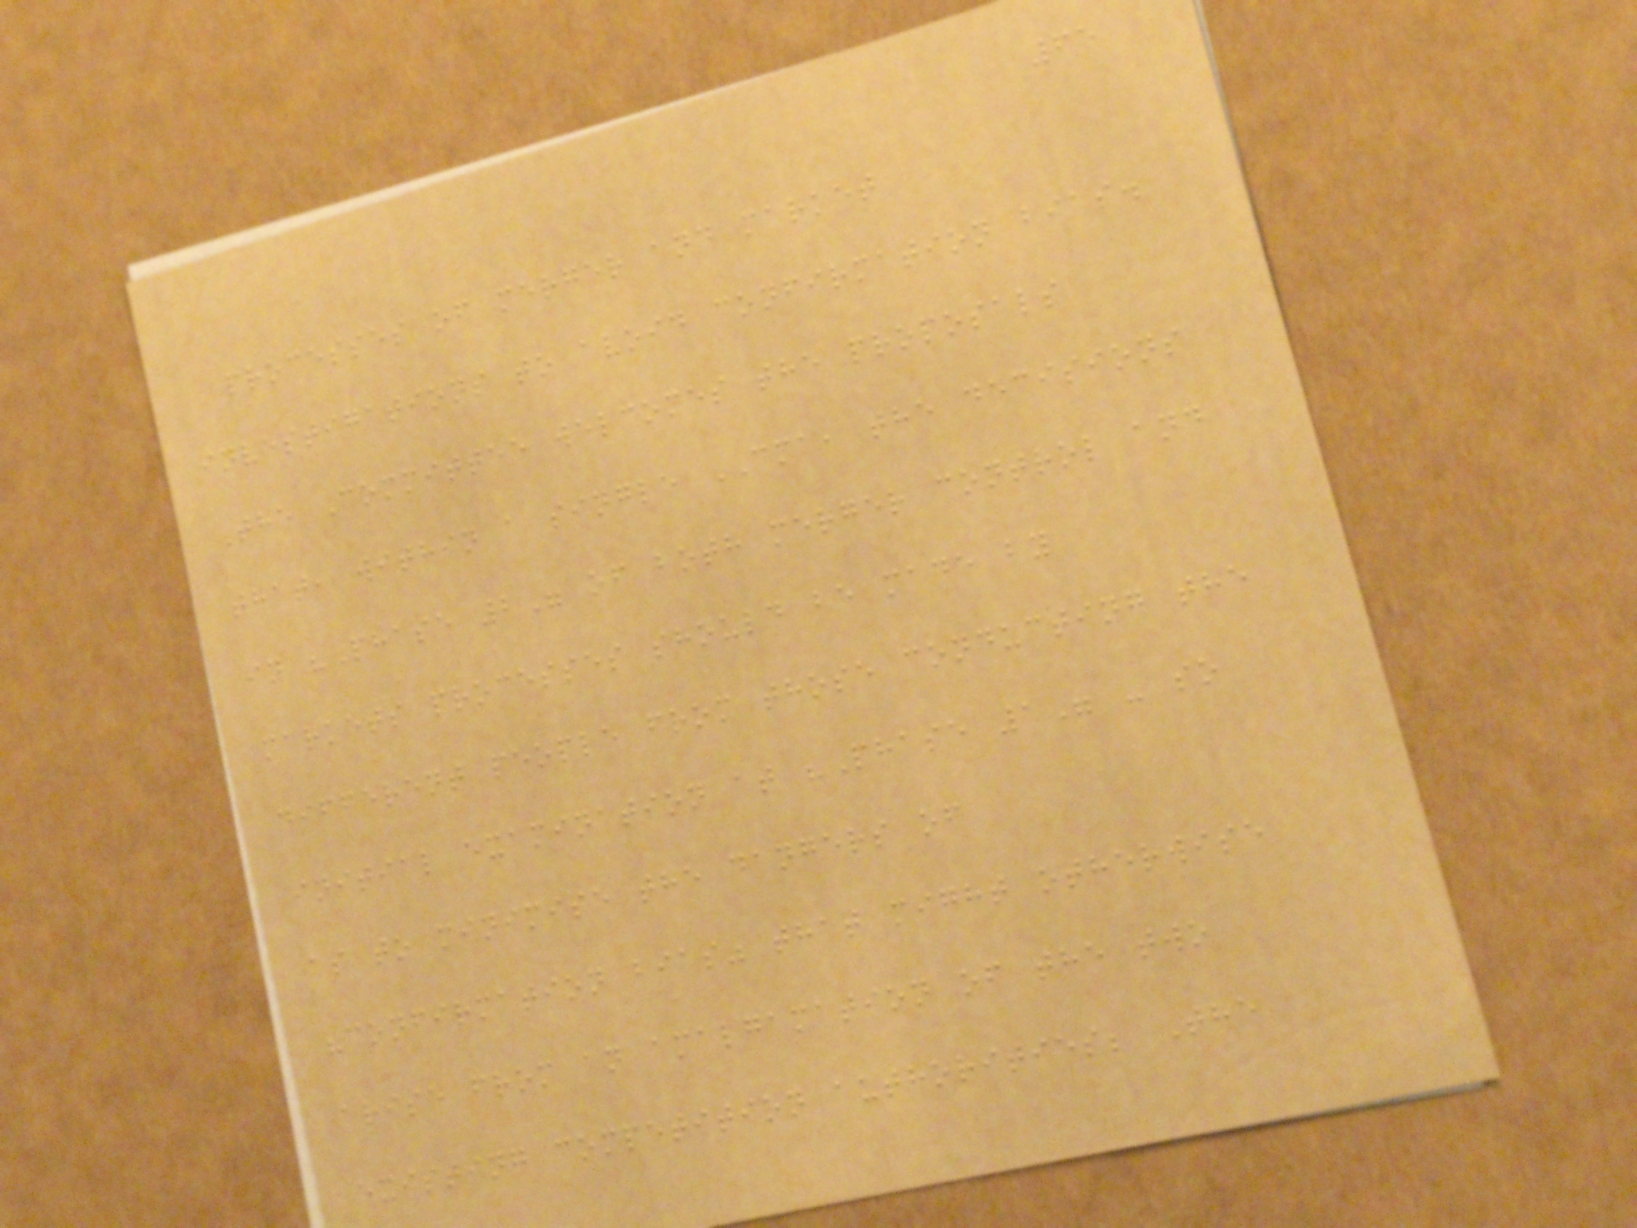65
processes of merger and market
investigations to avoid confirmation bias.
The Committee welcomes the proposals
that, within a single CMA, the decisions
in "Phase 2" of both merger control and
markets processes should be made by
different people from those conducting the
initial examination at "Phase 1" - so
as to minimise the dangers of
"confirmation bias" that might otherwise
arise from an amalgamation of the two
existing competition authorities; The
